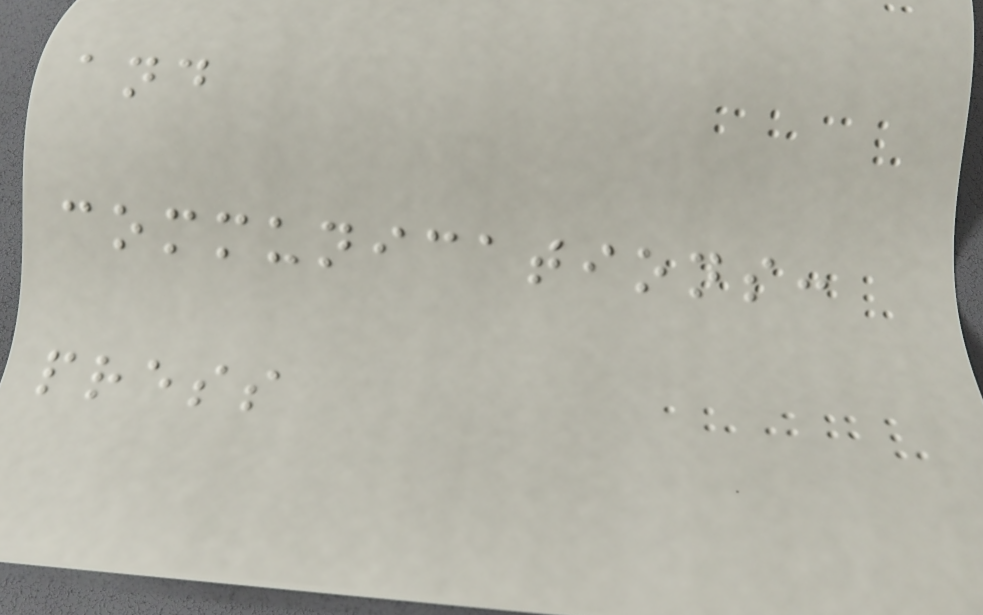and
communications:
press
